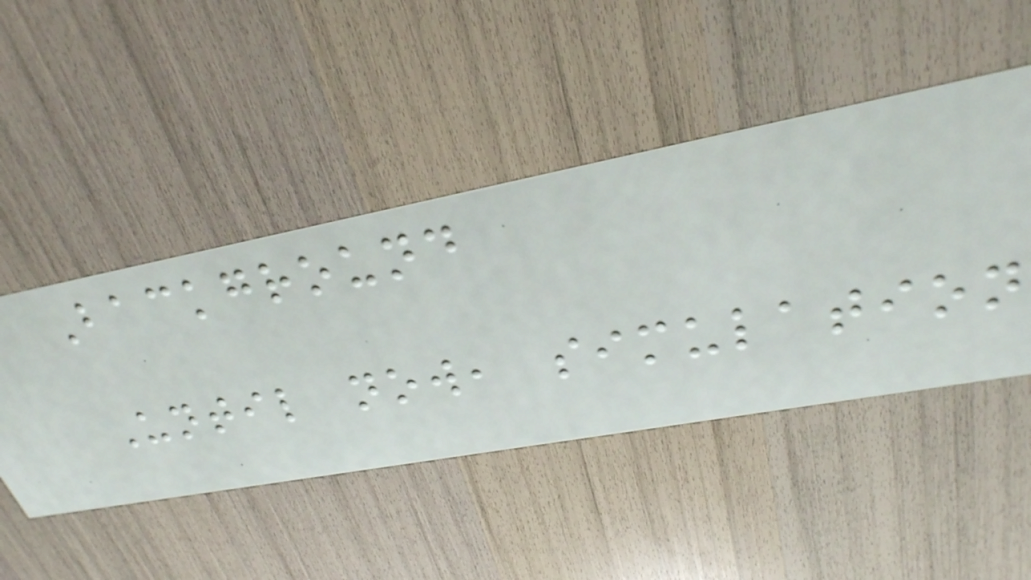Background
Until now, simulation
